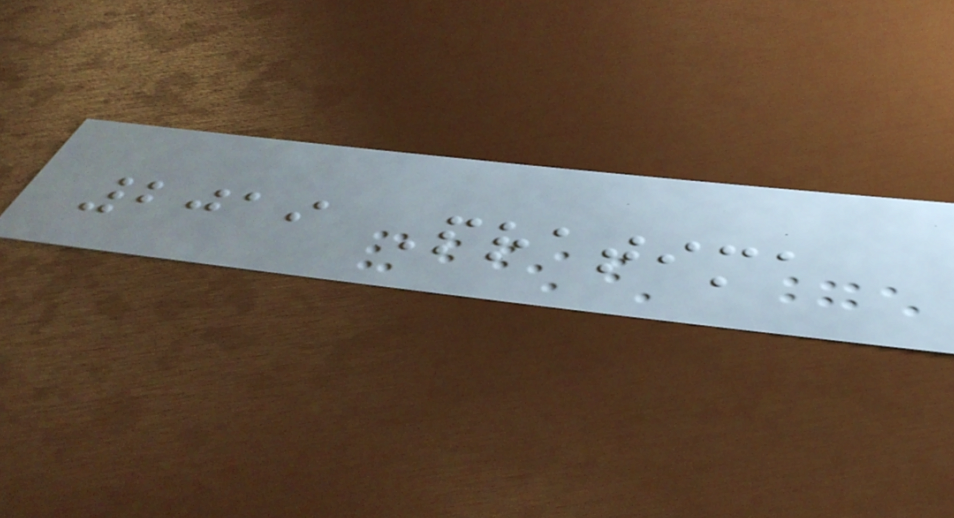2019 Pratima
